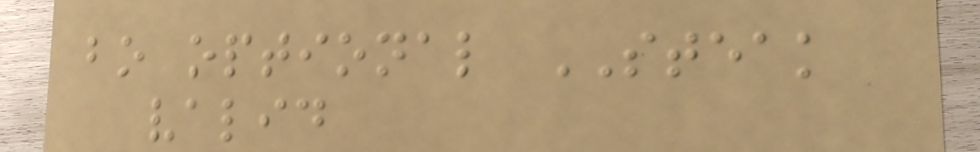bo optional STEAK
valid
